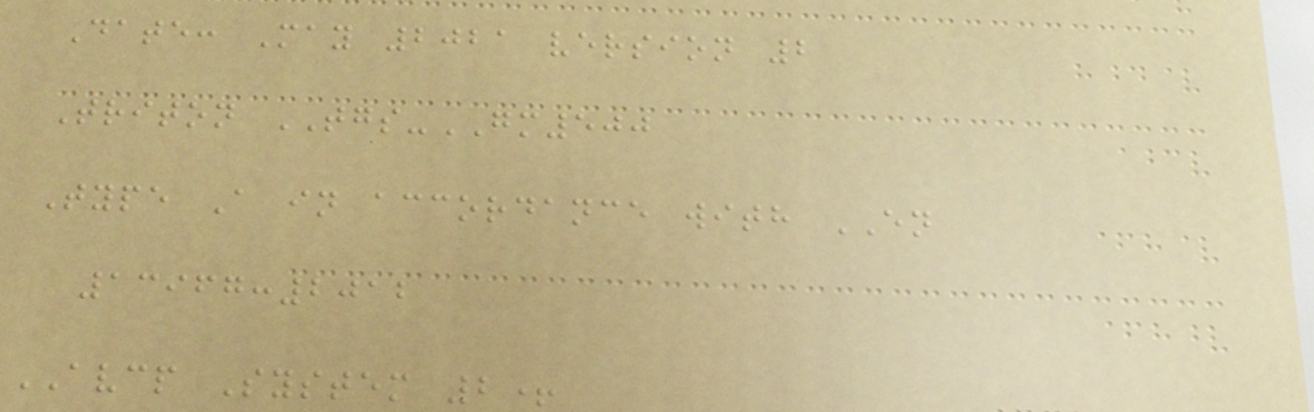Date: May 2021 version 2
Triton TGS-GM500
Type A in accordance with EN
13967:2012
AVCP System 2+
